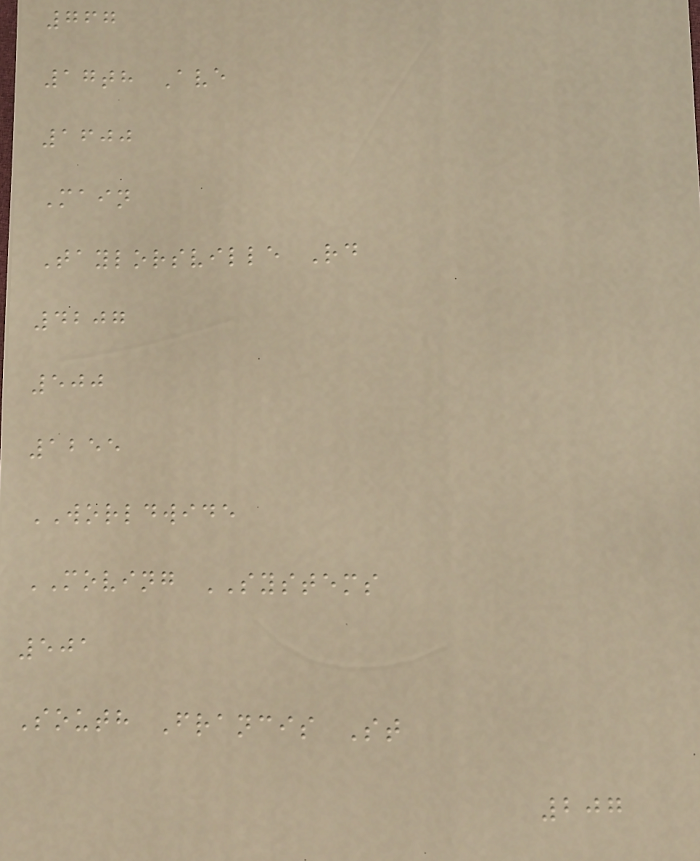767
17th Ave
1600
Main
Taylorsville Rd
4207
500
1255
WORLDWIDE
MOVING SYSTEMS
501
South Francis St
207
